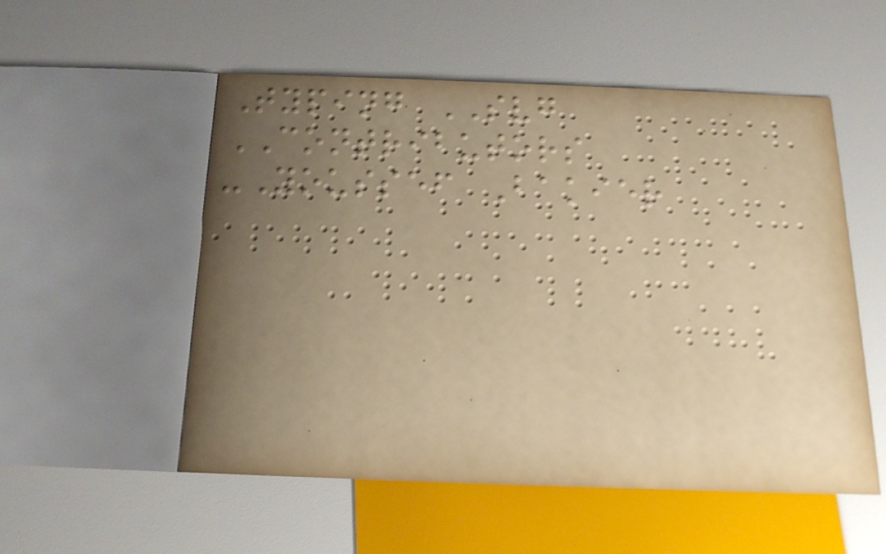Typing SVG
CONTRIBUTORS
-Youssef Bakier
